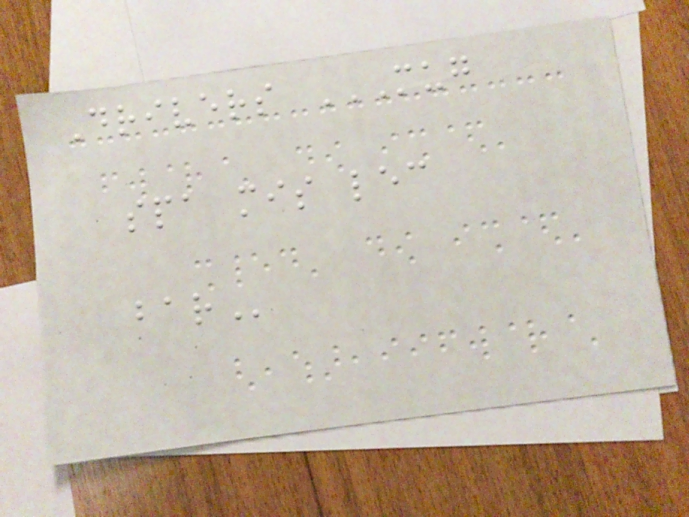Drivers MUG
SPA MIS LEC
BAR
